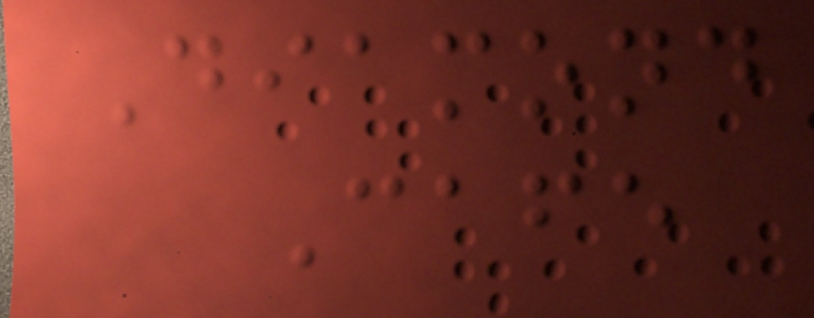Diamond
Cafe
